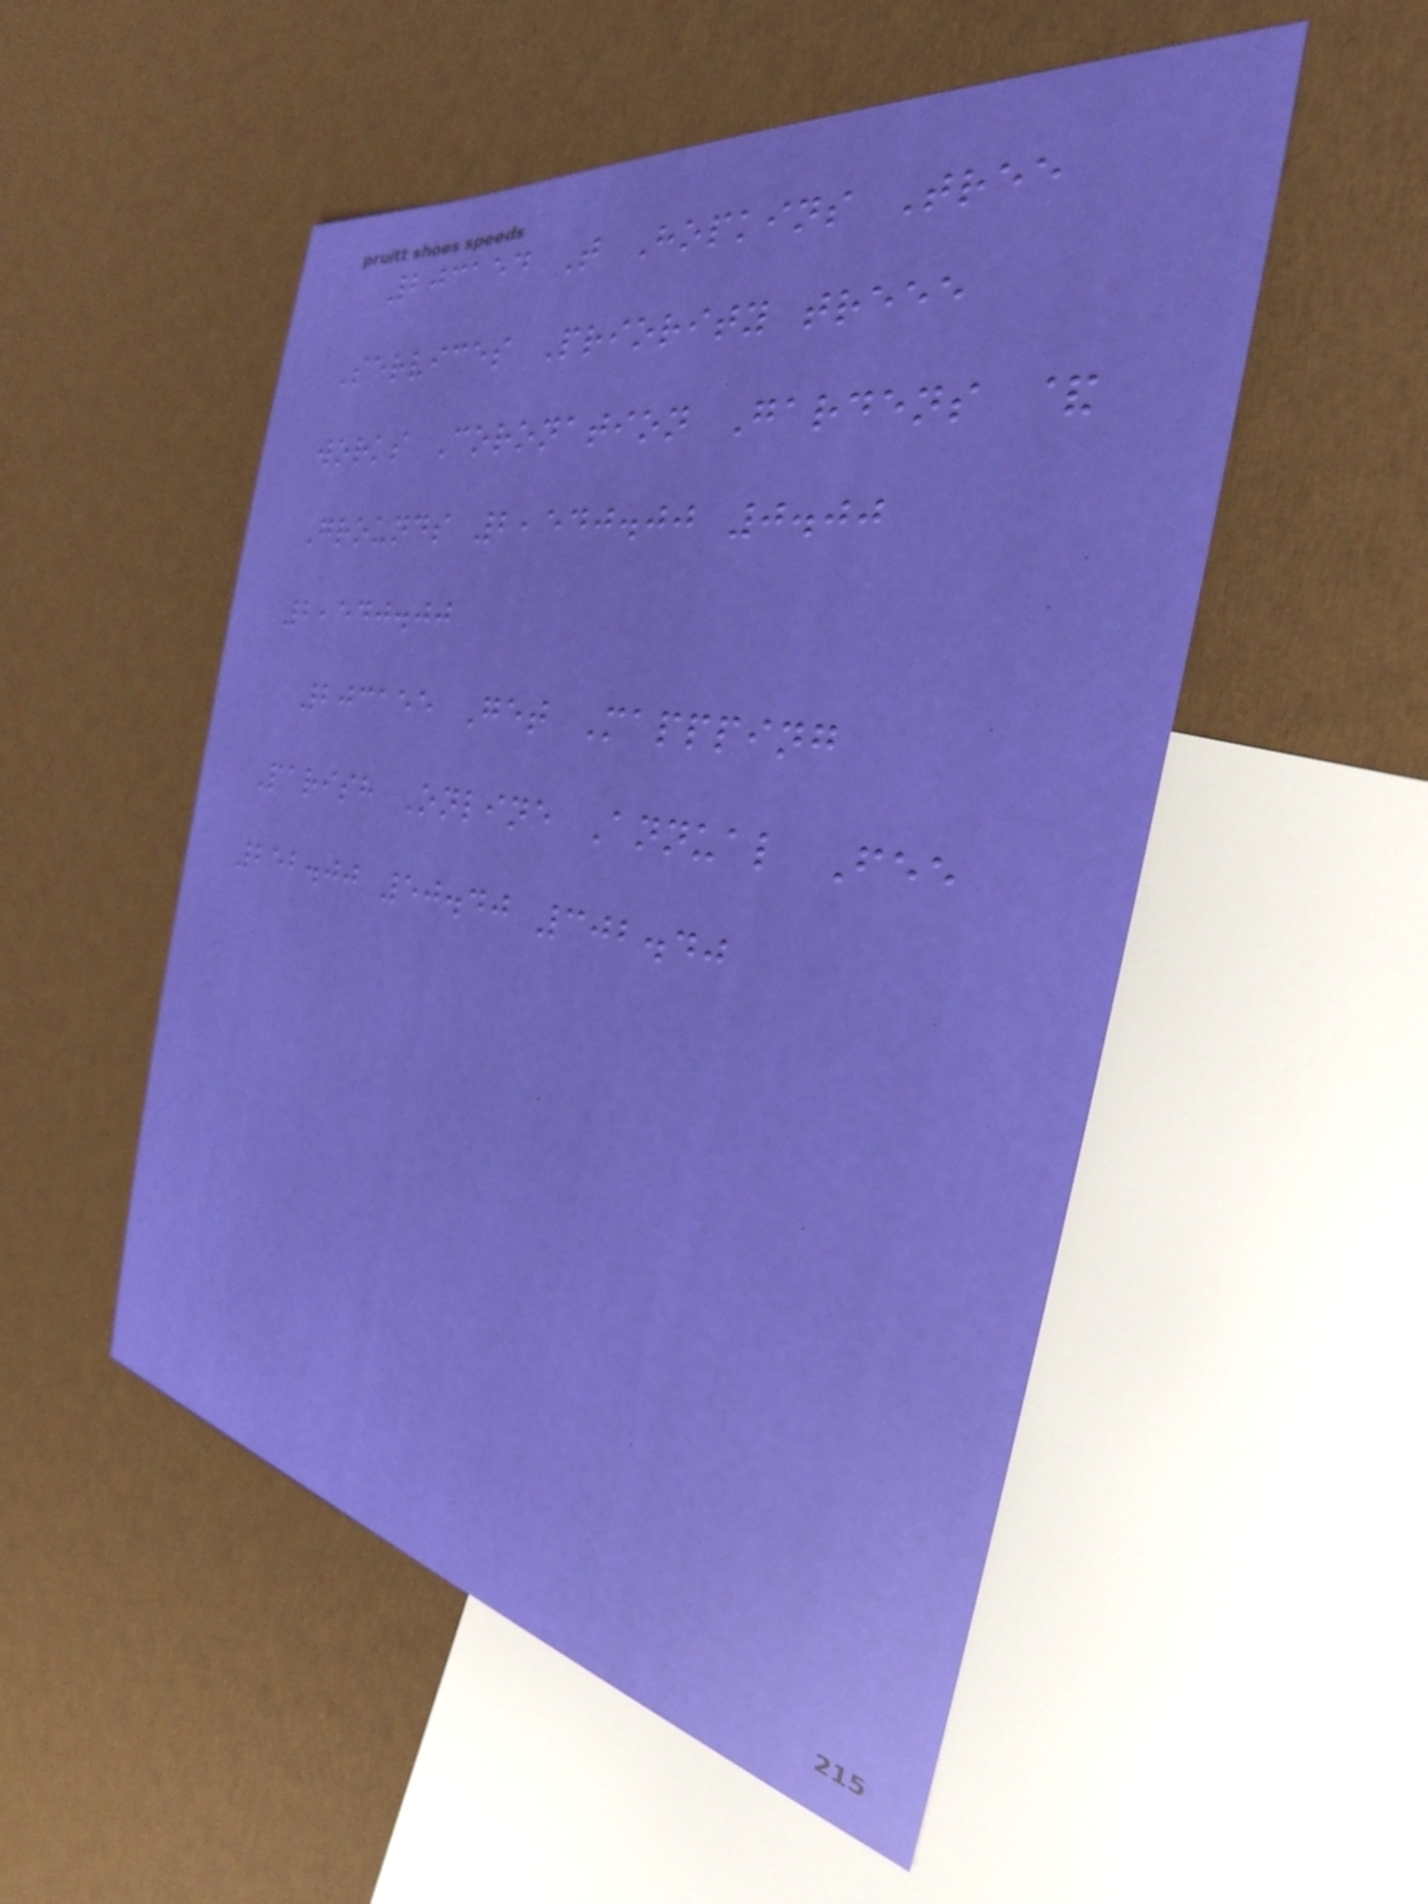203154 T Hopkins Tree
Services Priority treee
works Coronation Gardens &
Grounds 2,540.00 0.00
2,540.00
203155 Get Mappping
Parish Online Annual Fee
252.00 50.40 302.40
